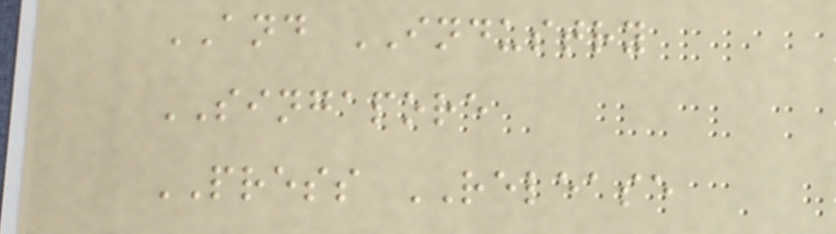AND INDUSTRY
SINGAPORE
PRESS RELEASE
